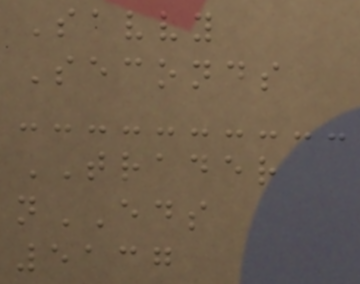Savvy
Seconds
TRADER
nEDS
5137
